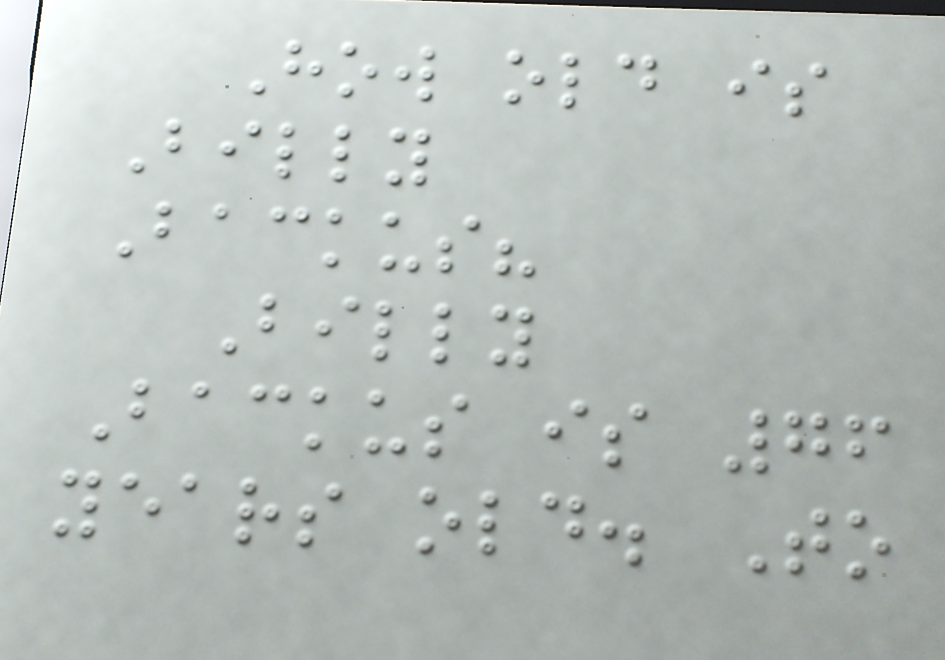How old is
Billy
Backus?
Billy
Backus is 76
years old. To
